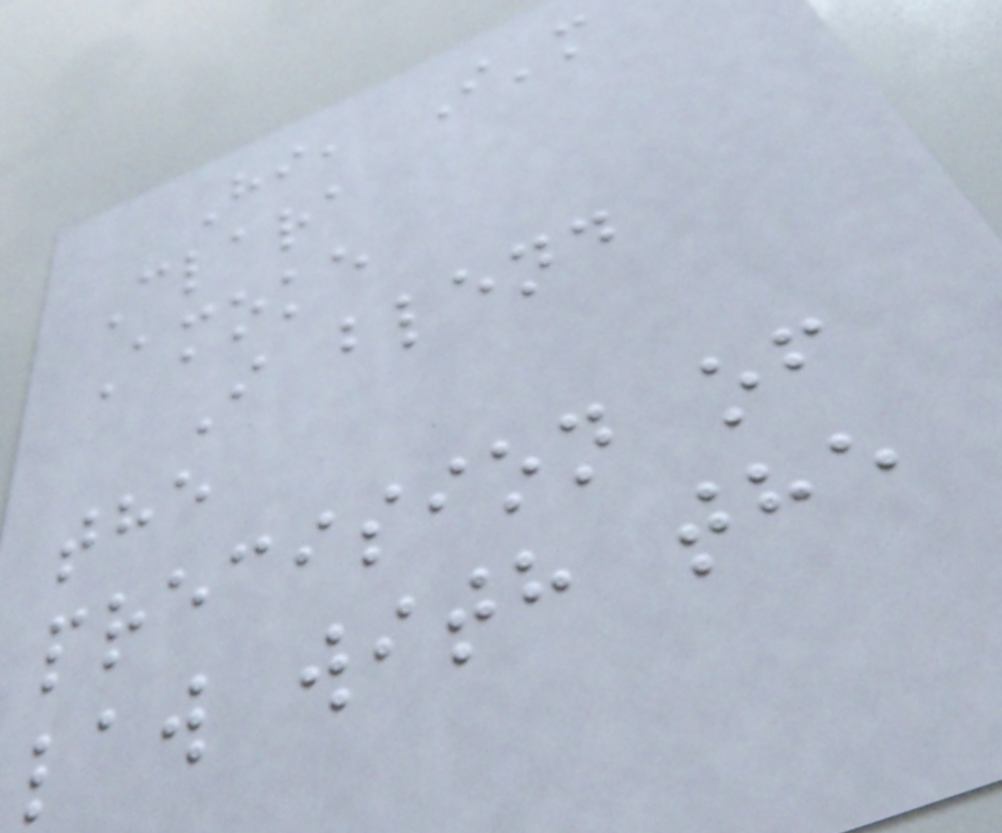Hi, I'm
Clara
Amoke
I blend
the
precision of
law with the
